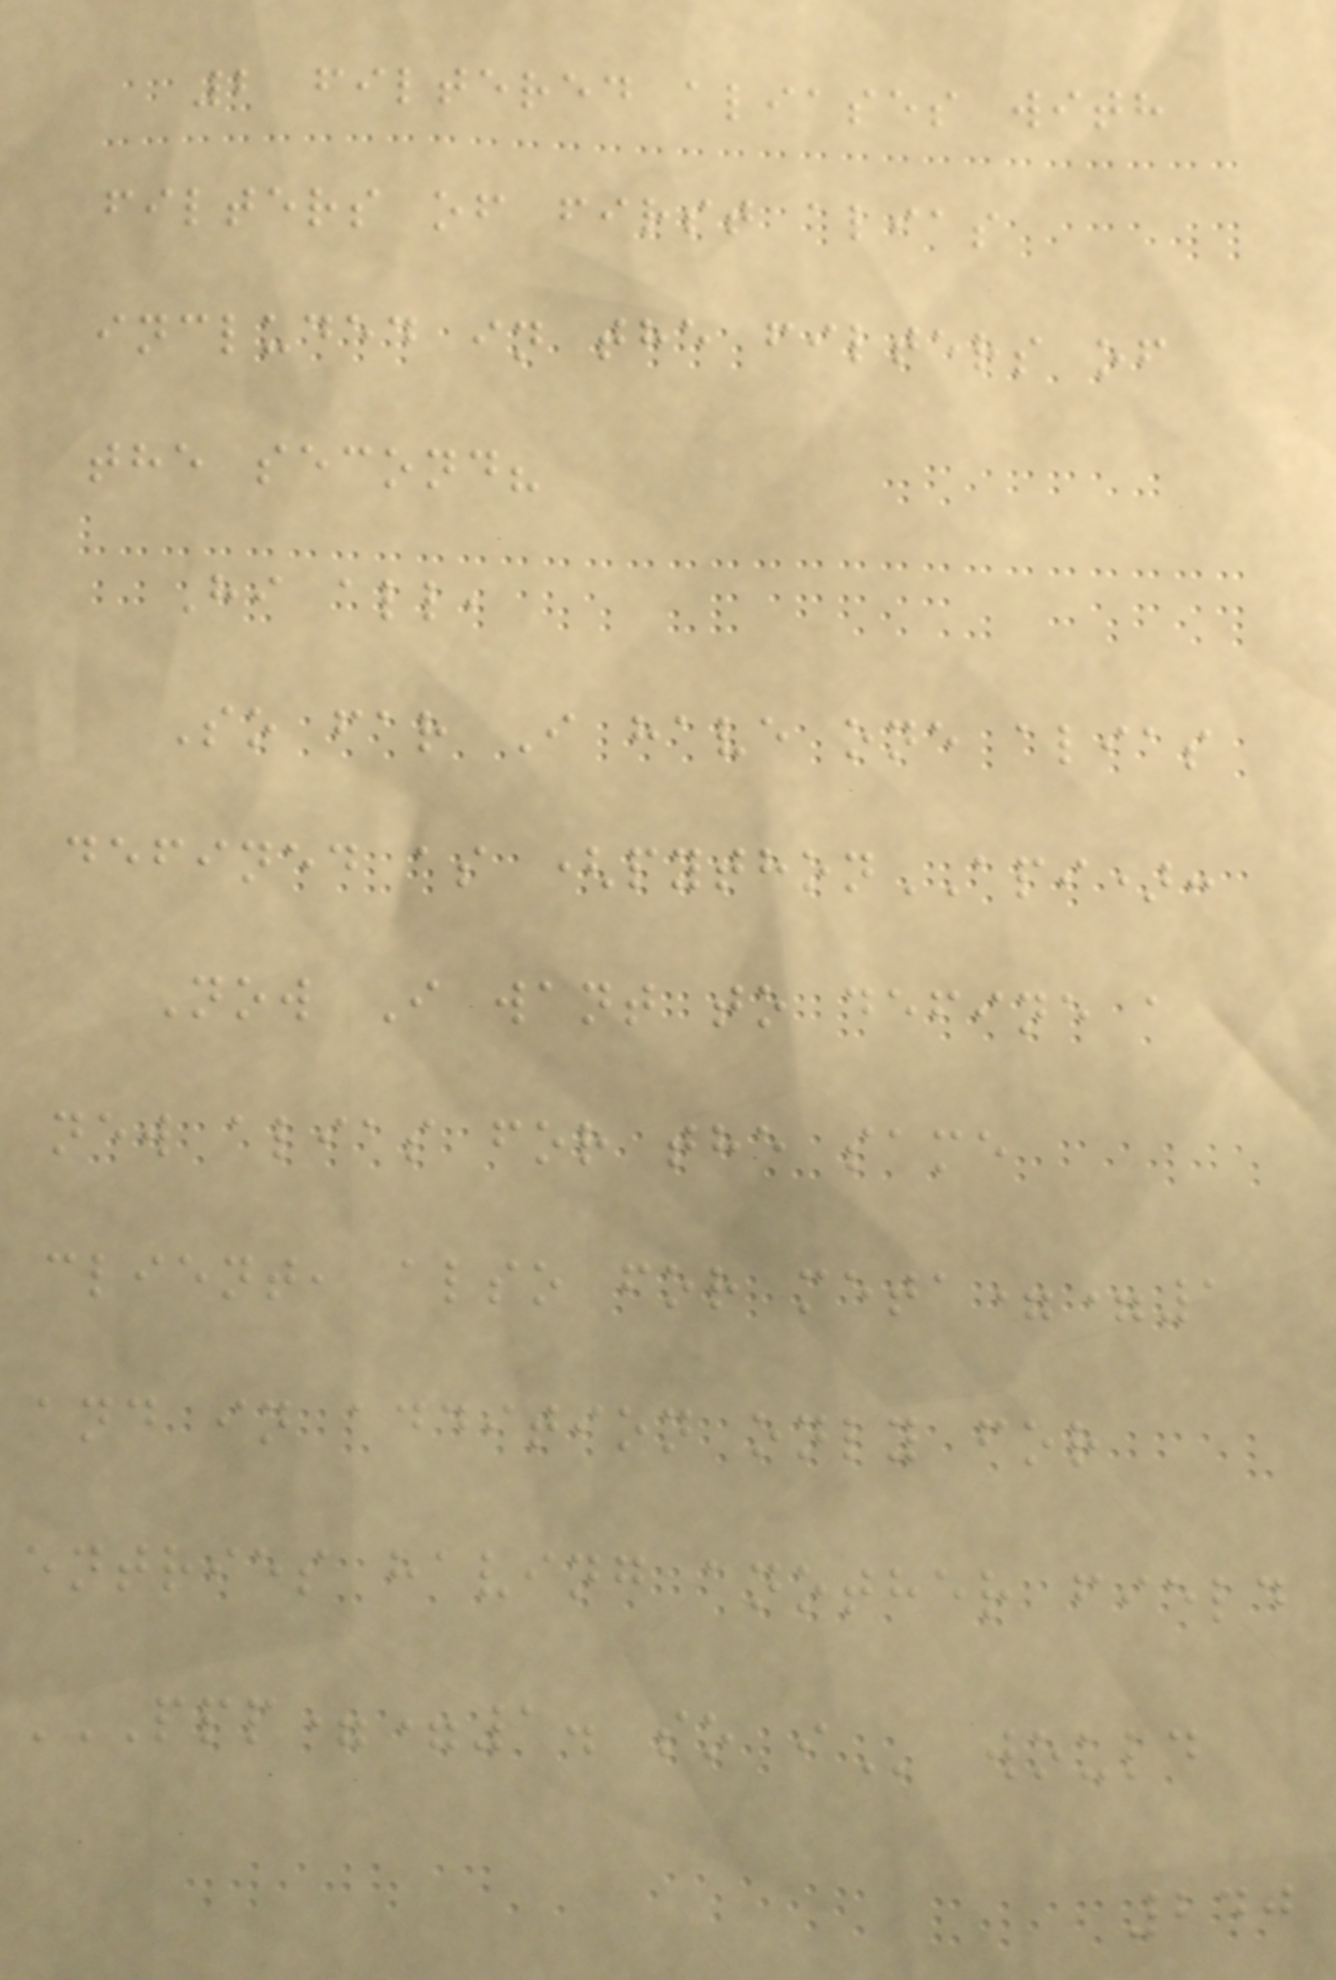2 filtered aliases with
filters of first alias
included in the filters of
the second?
Hi all,
So far I have one alias
defined as (pythonAPI):
Now I want to define a
new alias for the same
client, also for meta==1
and in addition only for
entries having another field
PPP==1. SO I would
240
